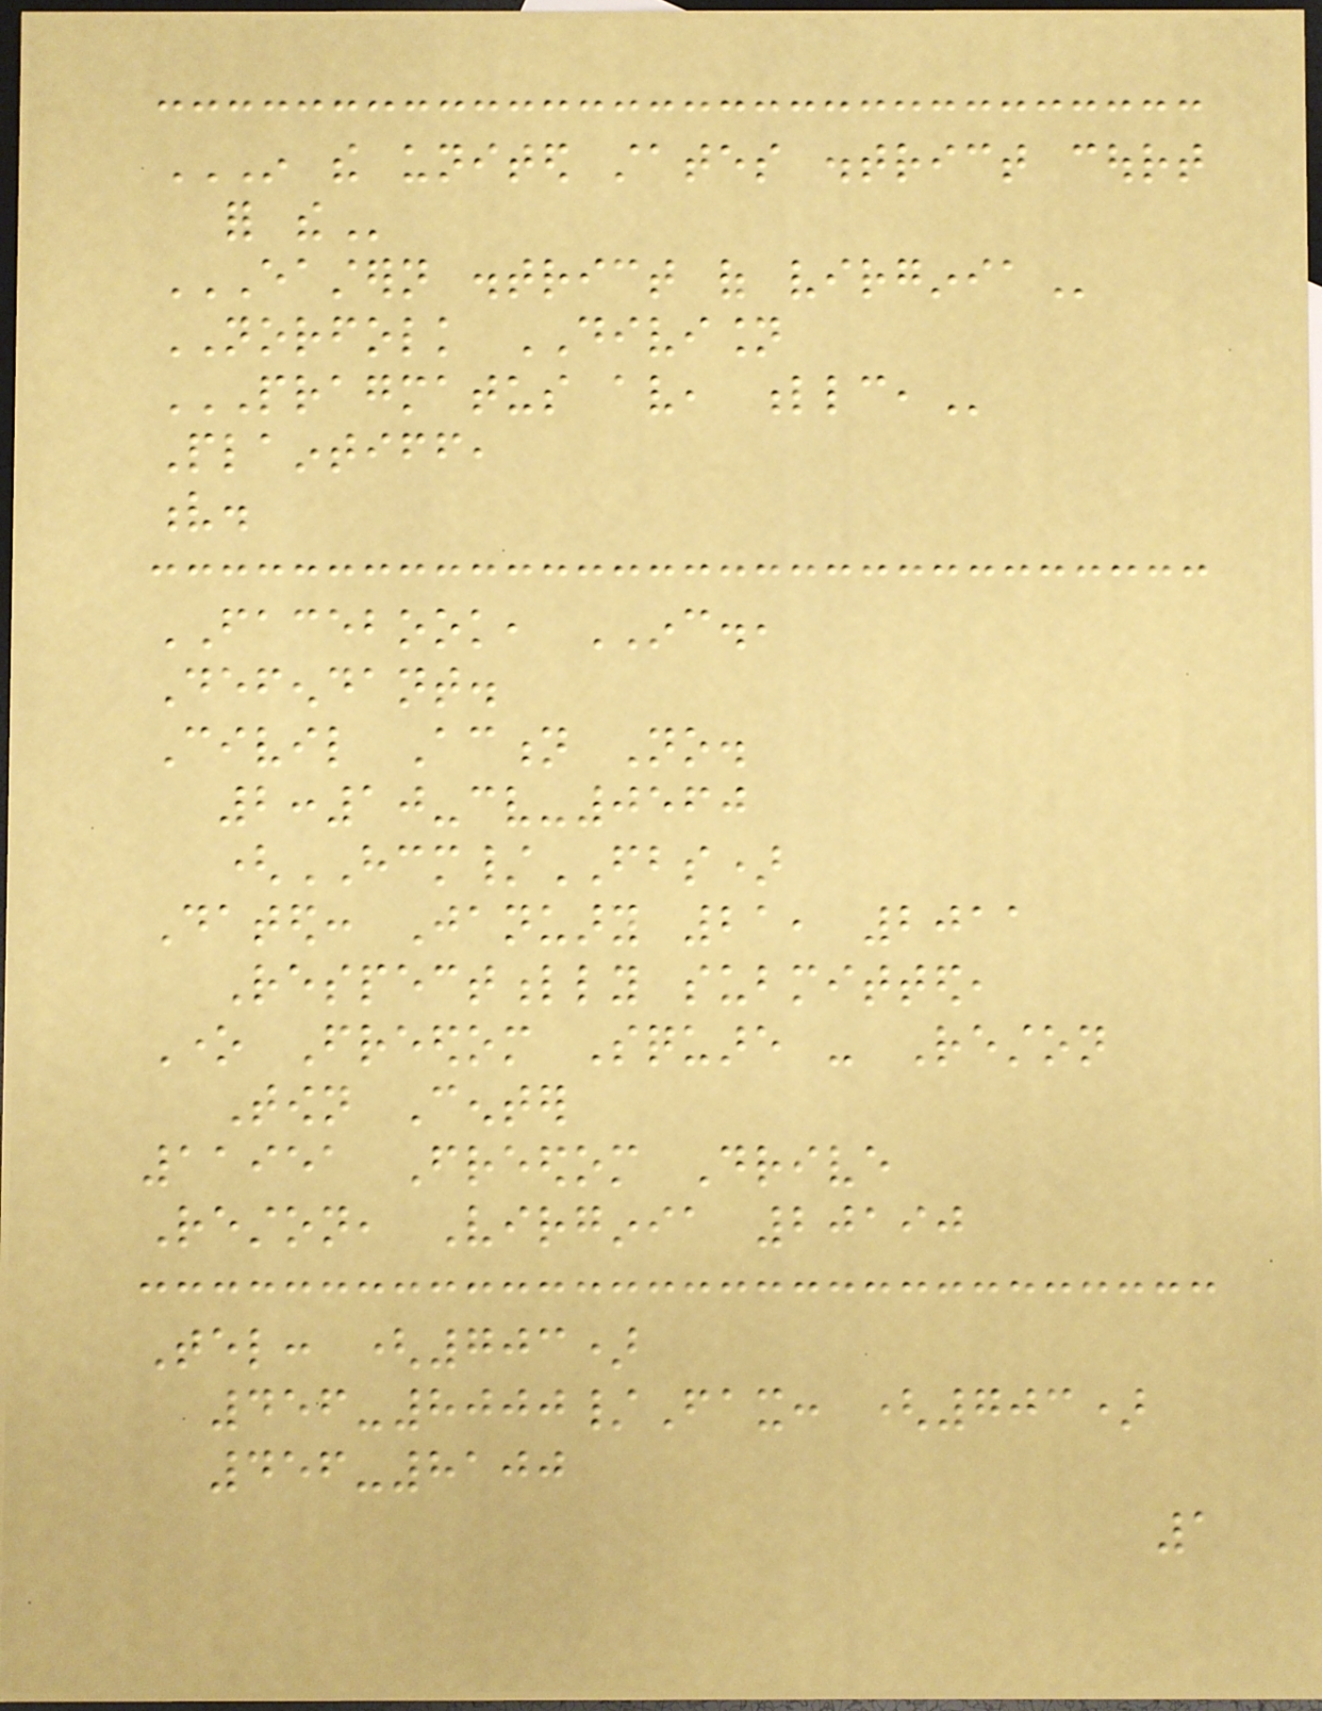IN THE UNITED STATES DISTRICT COURT
FOR THE
EASTERN DISTRICT OF VIRGINIA
NORFOLK DIVISION
PRAGMATUS AV, LLC,
Plaintiff,
v.
FACEBOOK, INC.,
Defendant.
Civil Action No.
2:10-cv-0560
(HCM/FBS)
Dated: January 21, 2011
Respectfully submitted,
One Freedom Square - Reston
Town Center
11951 Freedom Drive
Reston, Virginia 20190
Tel: (703)
456-8000/Fax: (703)
456-8100
1
